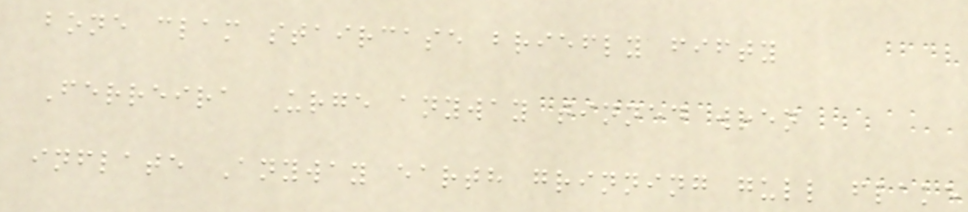bone clam staircase briefly fifty
Ferreira Urge anyway tinned wren
inflate Anyway earth grinning gull flake
